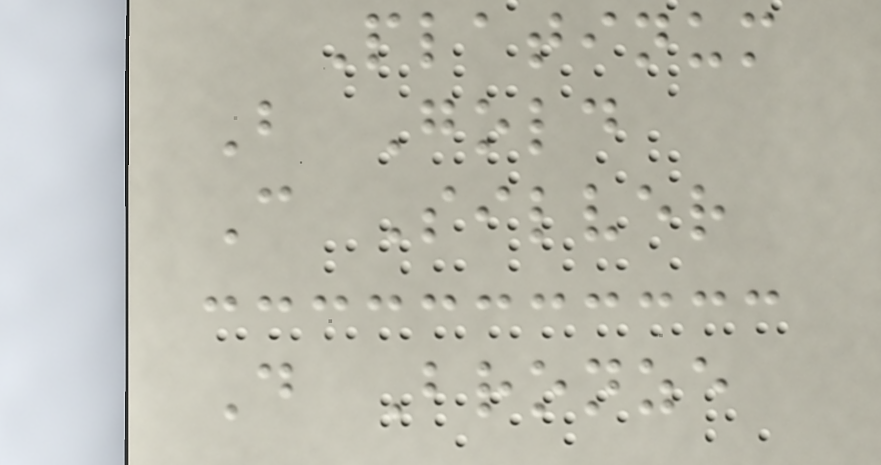Platinum
B Gold
C Silver
D Bronze
